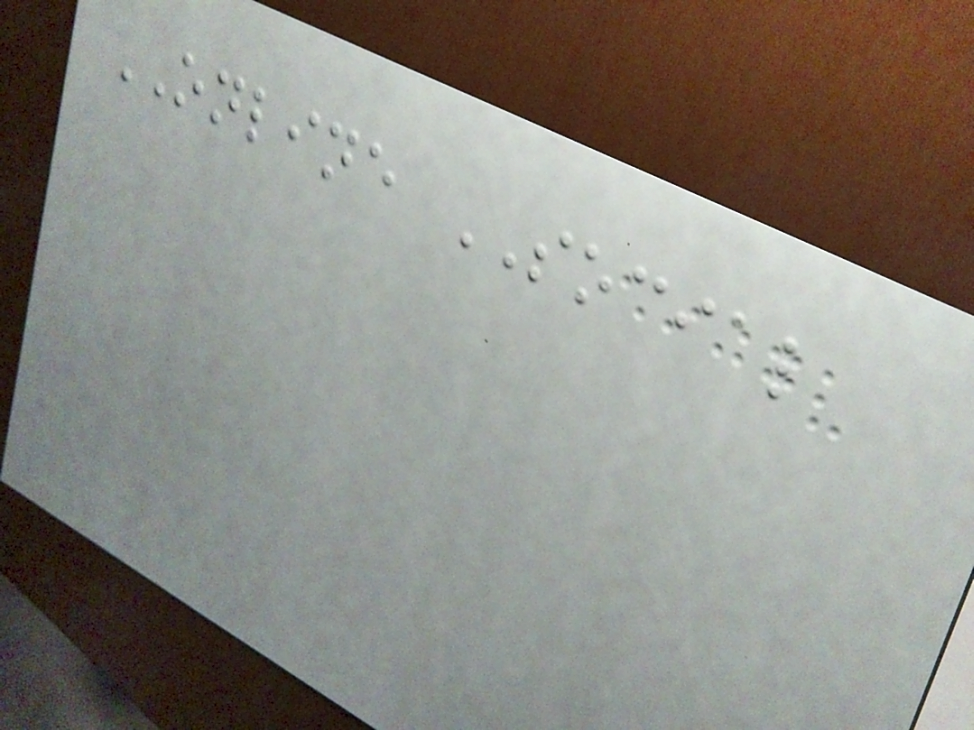ONLINE SOCIAL
